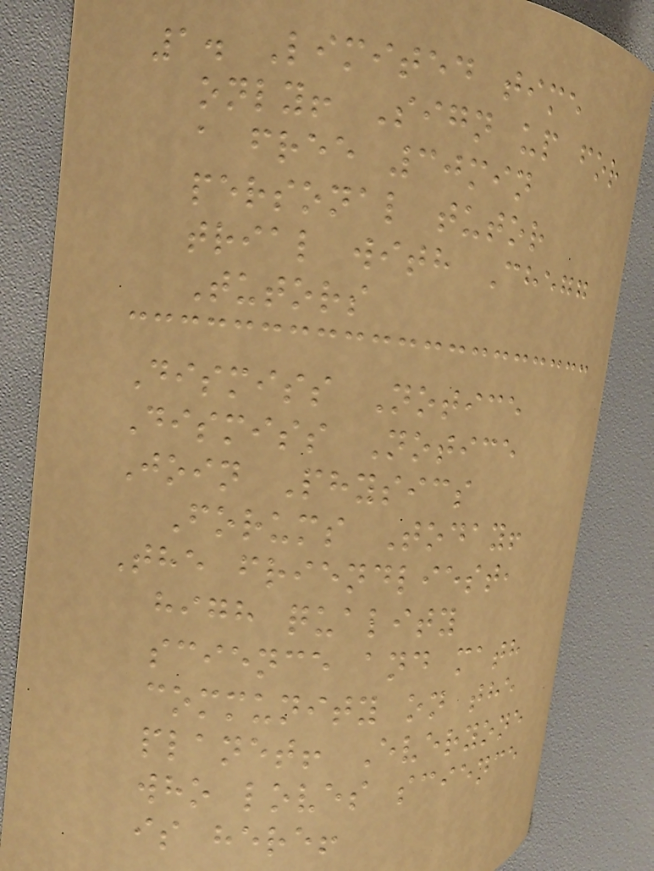1. Limited time
only! Sign up for
a free 30min
personal tutor
trial with Chegg
Tutors
Dismiss Notice
Dismiss Notice
Join Physics
Forums Today!
The friendliest,
high quality
science and math
community on the
planet! Everyone
who loves science
is here!
